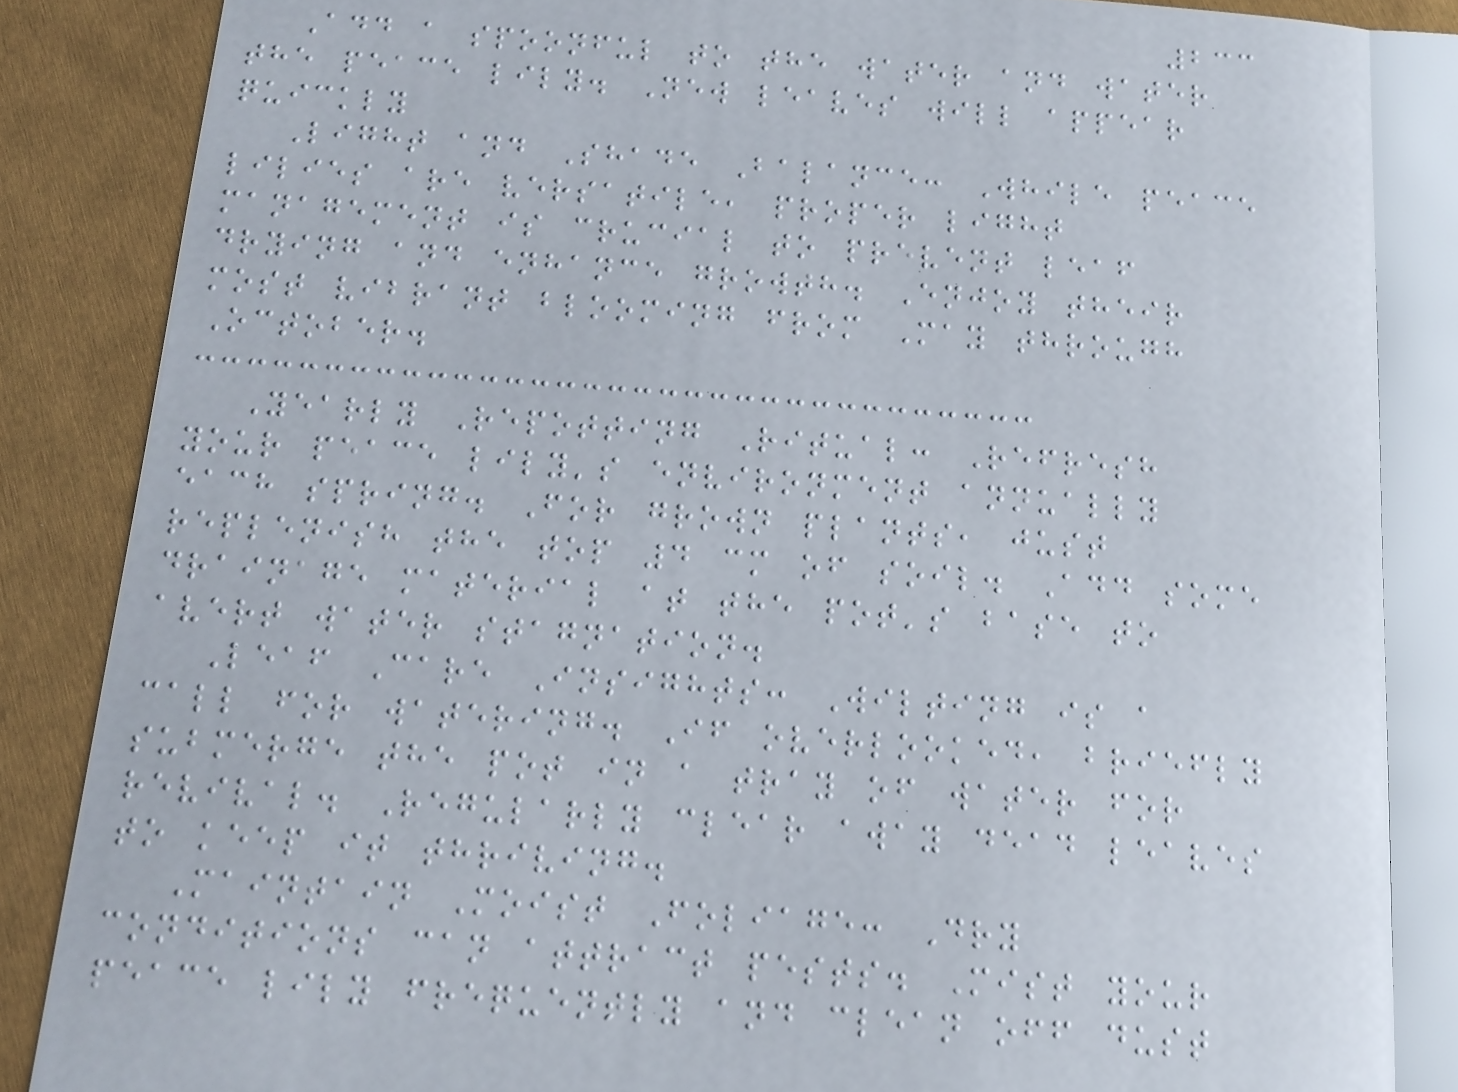233
Add a spoonful to the water and water
the peace lily. New leaves will appear
quickly
Light and Shade Balance: While peace
lilies are versatile, proper light
management is crucial to prevent leaf
drying and enhance growth. Enjoy their
most vibrant blooming from May through
October.
Yearly Repotting Ritual: Refresh
your peace lily's environment annually
each spring. For grown plants, just
replenish the top 4 cm of soil. Add some
drainage material at the pot's base to
avert water stagnation.
Leaf Care Insights: Wilting is a
call for watering. If overlooked, briefly
submerge the pot in a tray of water for
revival. Regularly clear away dead leaves
to keep it thriving.
Maintain Moist Foliage: Dry
conditions can attract pests. Mist your
peace lily frequently and clean off dust
